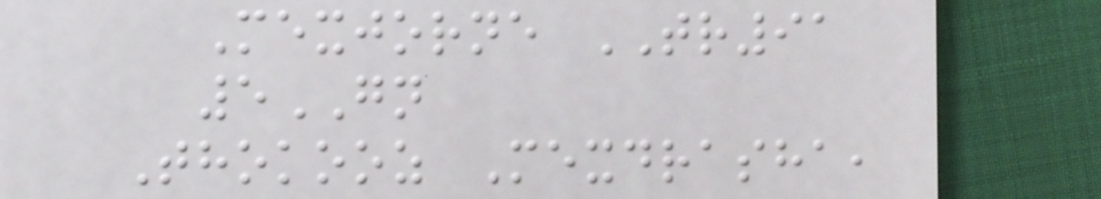Mexjorne TR91
5GN
Thokooz Mexdrasha,
